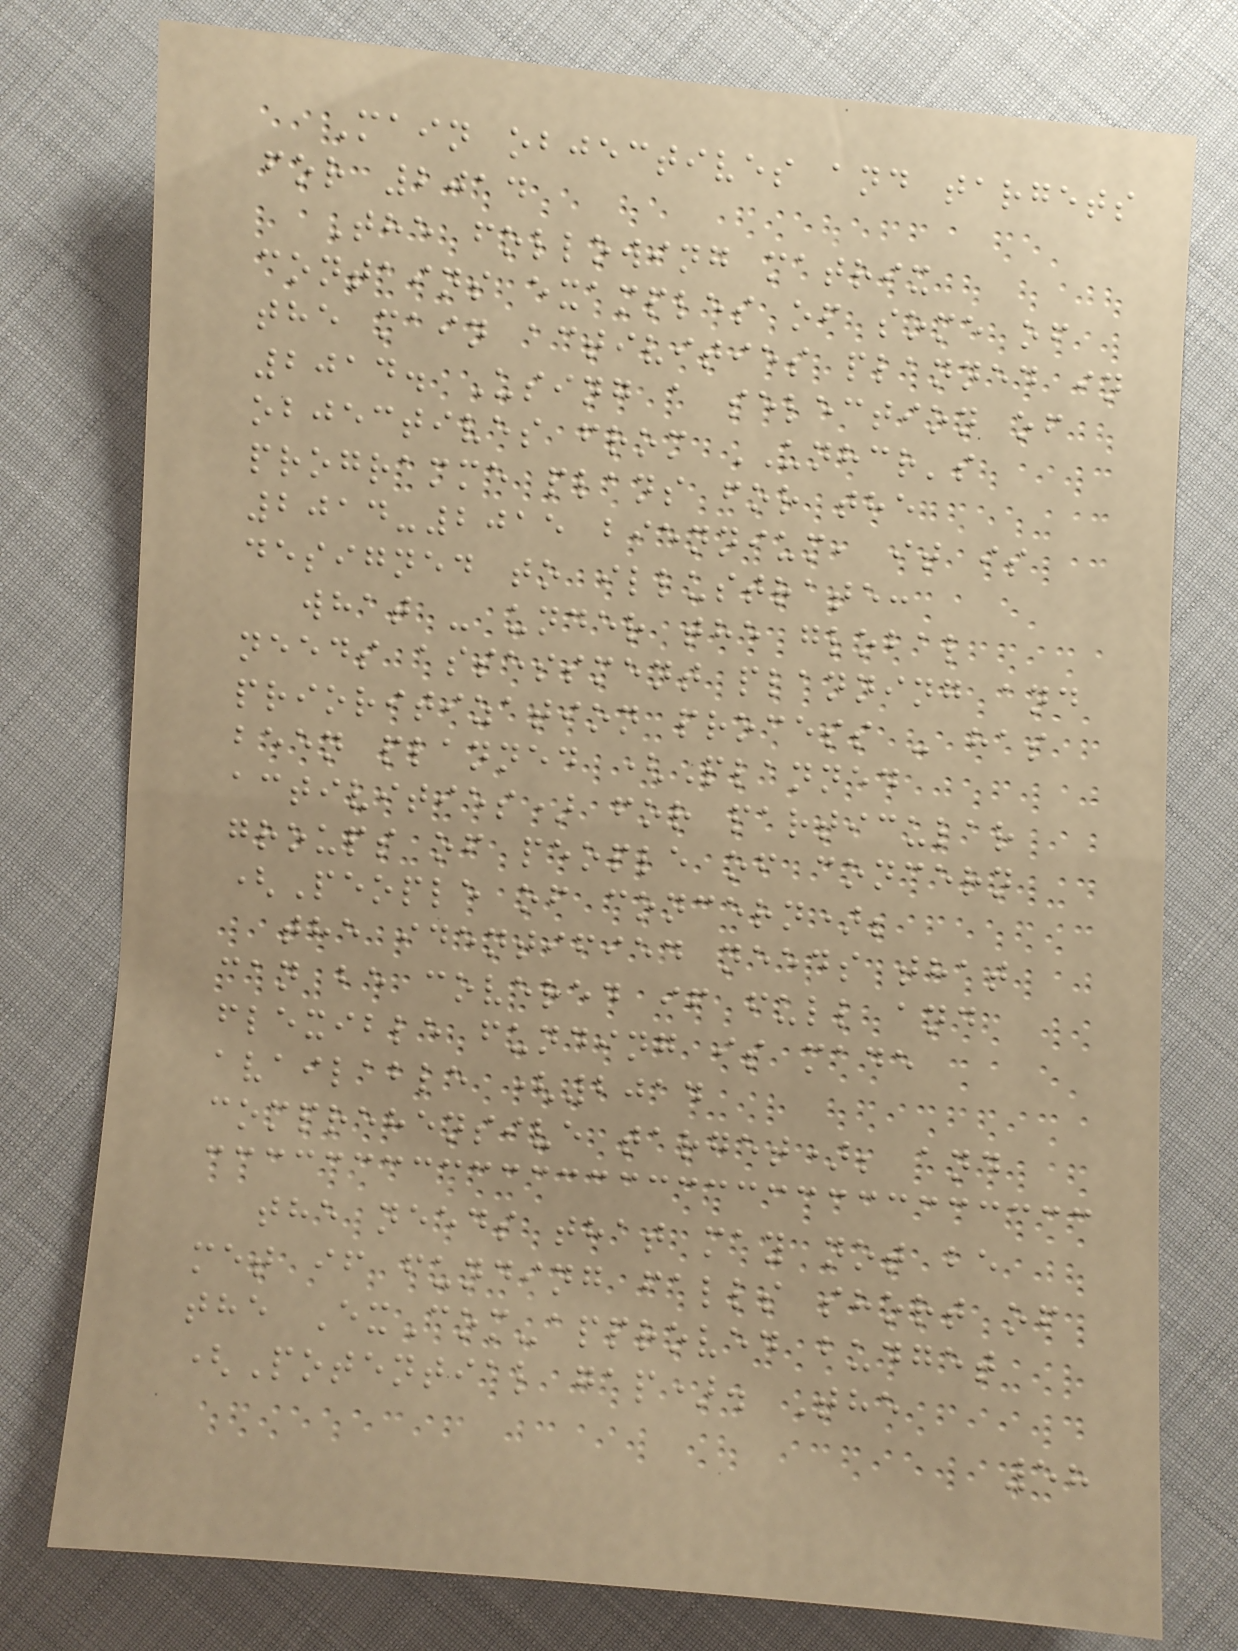Main objectives and targets
for 2014
The following matrix
contains examples of some of
the main activities planned in
2014. Using a selection of
objectives from UNHCR's
programme plans for the
2014-2015 biennium, it is
designed to illustrate:
what - under the global
needs assessment planning and
prioritization process - has
been planned (Planned
activities) for particular
groups of people of concern
(People of concern);
the identified needs that
can be covered if full and
flexible funding is made
available (2014
comprehensive target); and
the needs that may not be
met if funding falls short of
the ExCom-approved budget
(Potential gap). The
58
